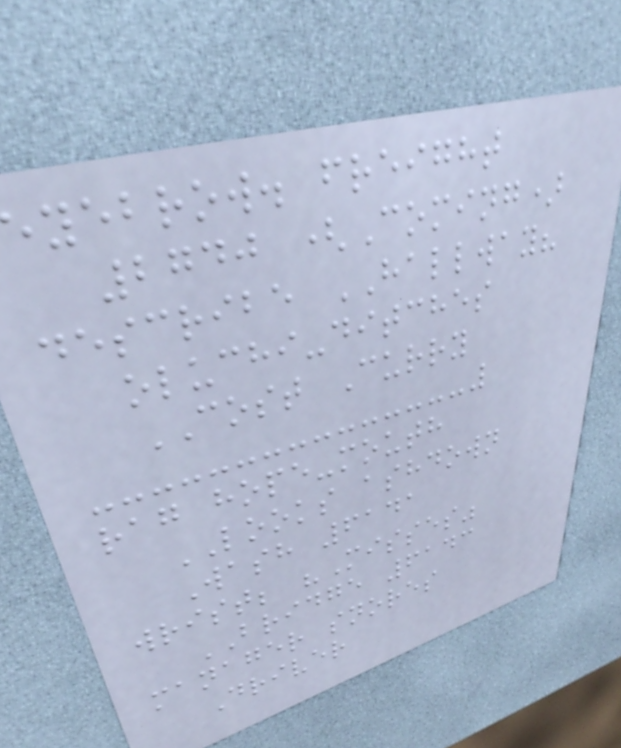eyebrow. freight
2740 (Coming)
describe HALLWAY?
oluchi-ditches
COST Curry
rag hope-mouth
LOOKS ashdown
Wash 6141
wrist; "Misses"
BRIDGE 6143
manager snores
Driver
